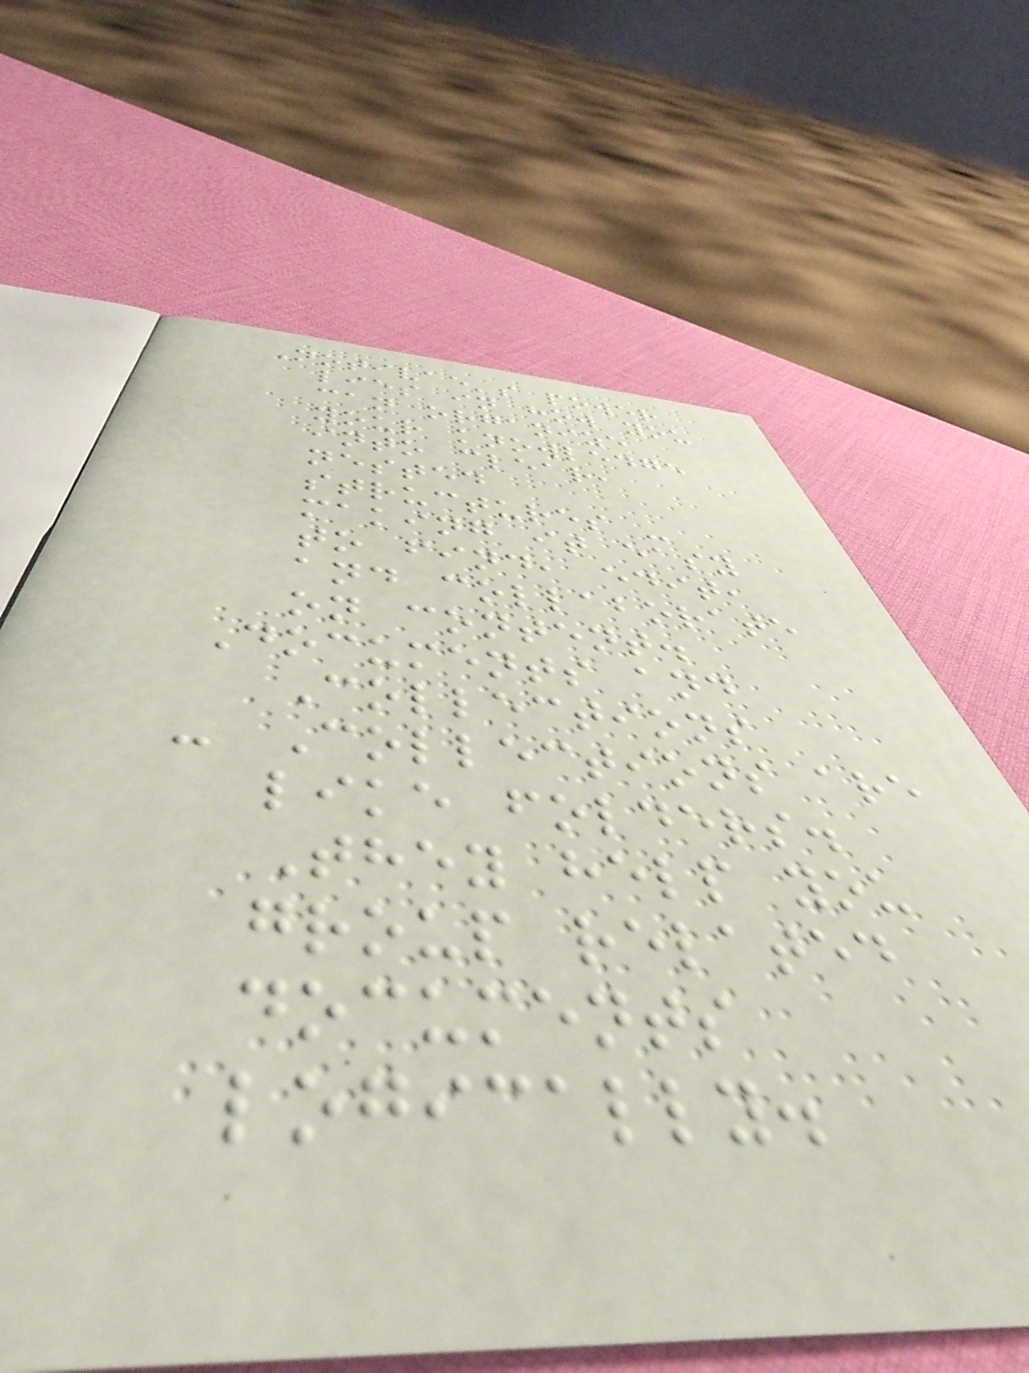Notivae's power
lies in how you
can organize
your knowledge
into clear,
nested
structures -
making it easy
to find, edit,
and collaborate
on content.
Documents and
Collections
- Collections are
like folders.
They help you
group related
documents
logically.
